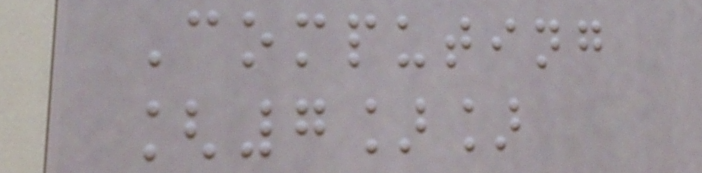Computing
[7]]
